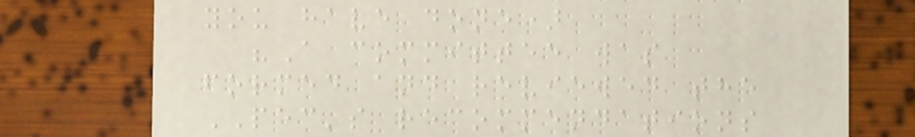you have done)
"A committee was
formed and reviewed the
PEC's recommendations
